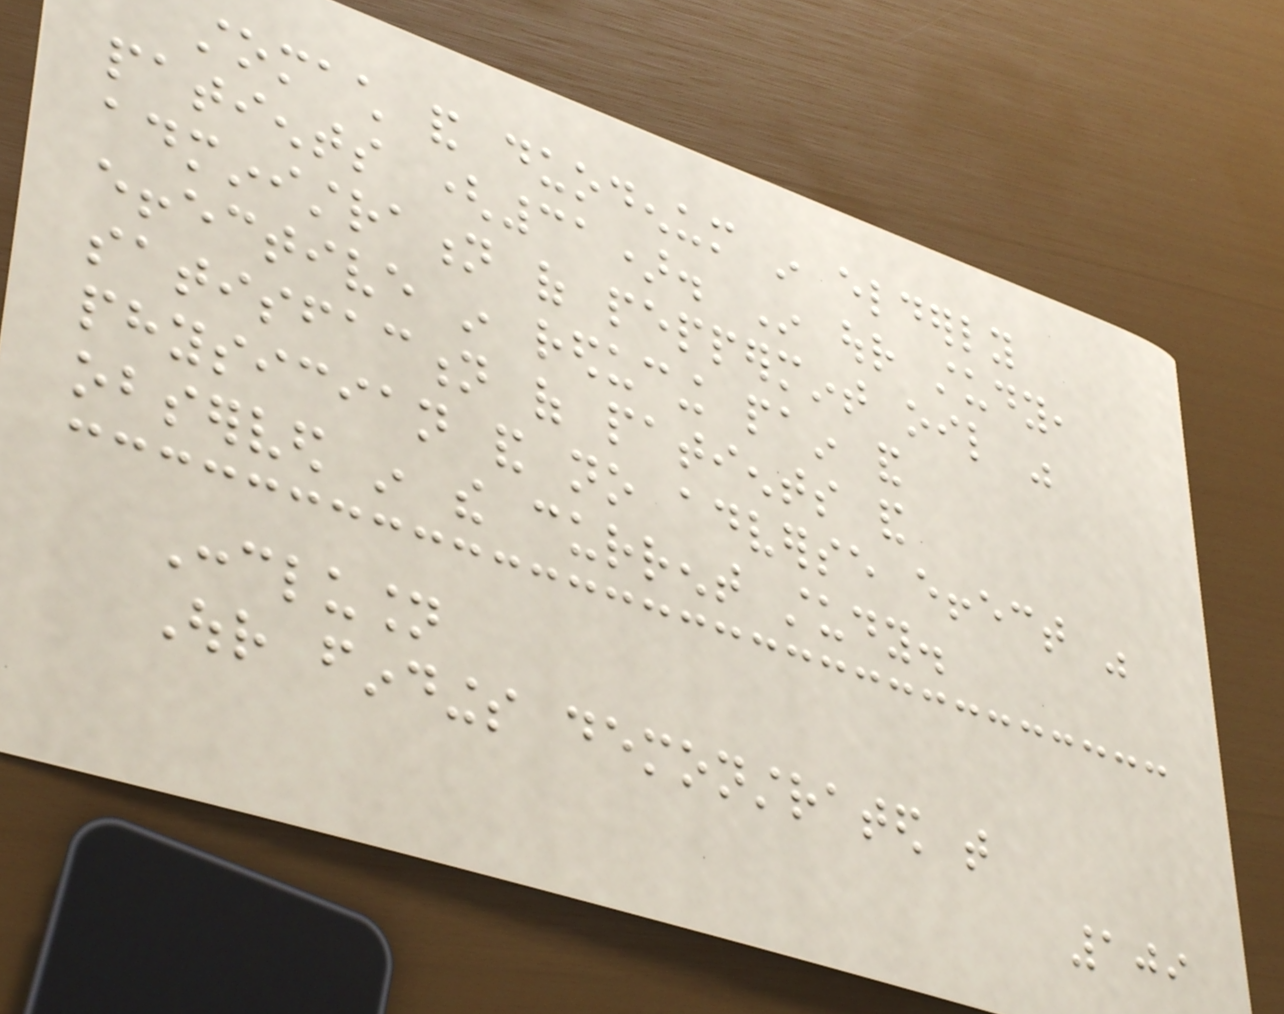stomach and duodenum in elderly
patients (31). In our study,
administration of peppermint oil was
effective in reducing pain and
satisfaction of patients and
physician and no adverse effect was
observed in the current study.
Conclusion
Our findings demonstrated that
109
